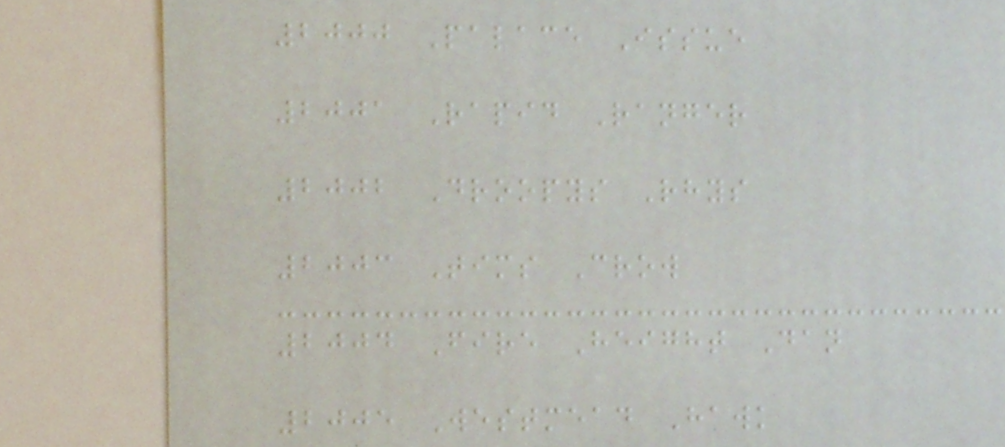2000 Palace Issue
2001 Rapid Ranger
2002 Droopys Rhys
2003 Tims Crow
2004 Fire Height Dan
2005 Westmead Hawk
